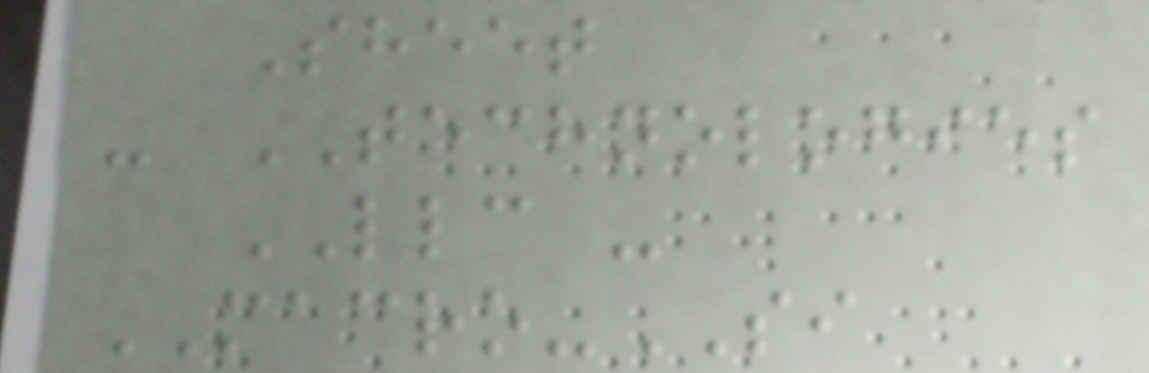Sheet
- TECHNOLOGIES
LLC -
MACRO-SI
